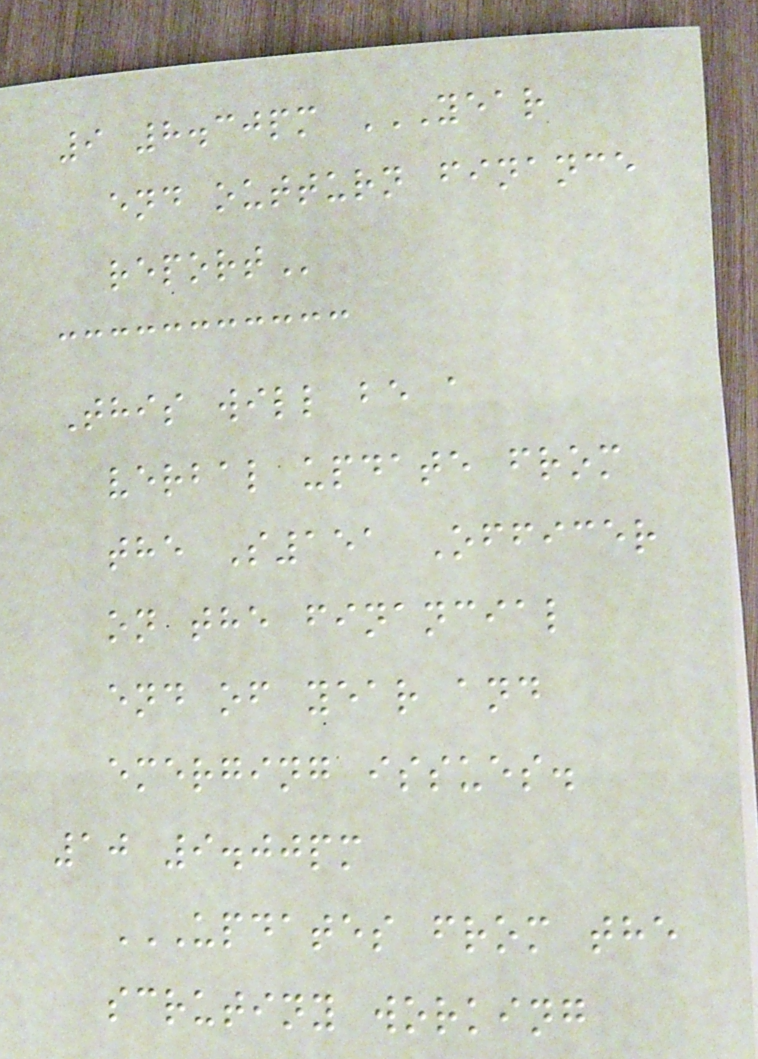9 8.30pm YEAR
END OUTTURN FINANCE
REPORT
This will be a
verbal update from
the S151 Officer
on the financial
end of year and
emerging issues.
10 9.00pm
UPDATES FROM THE
SCRUTINY WORKING
